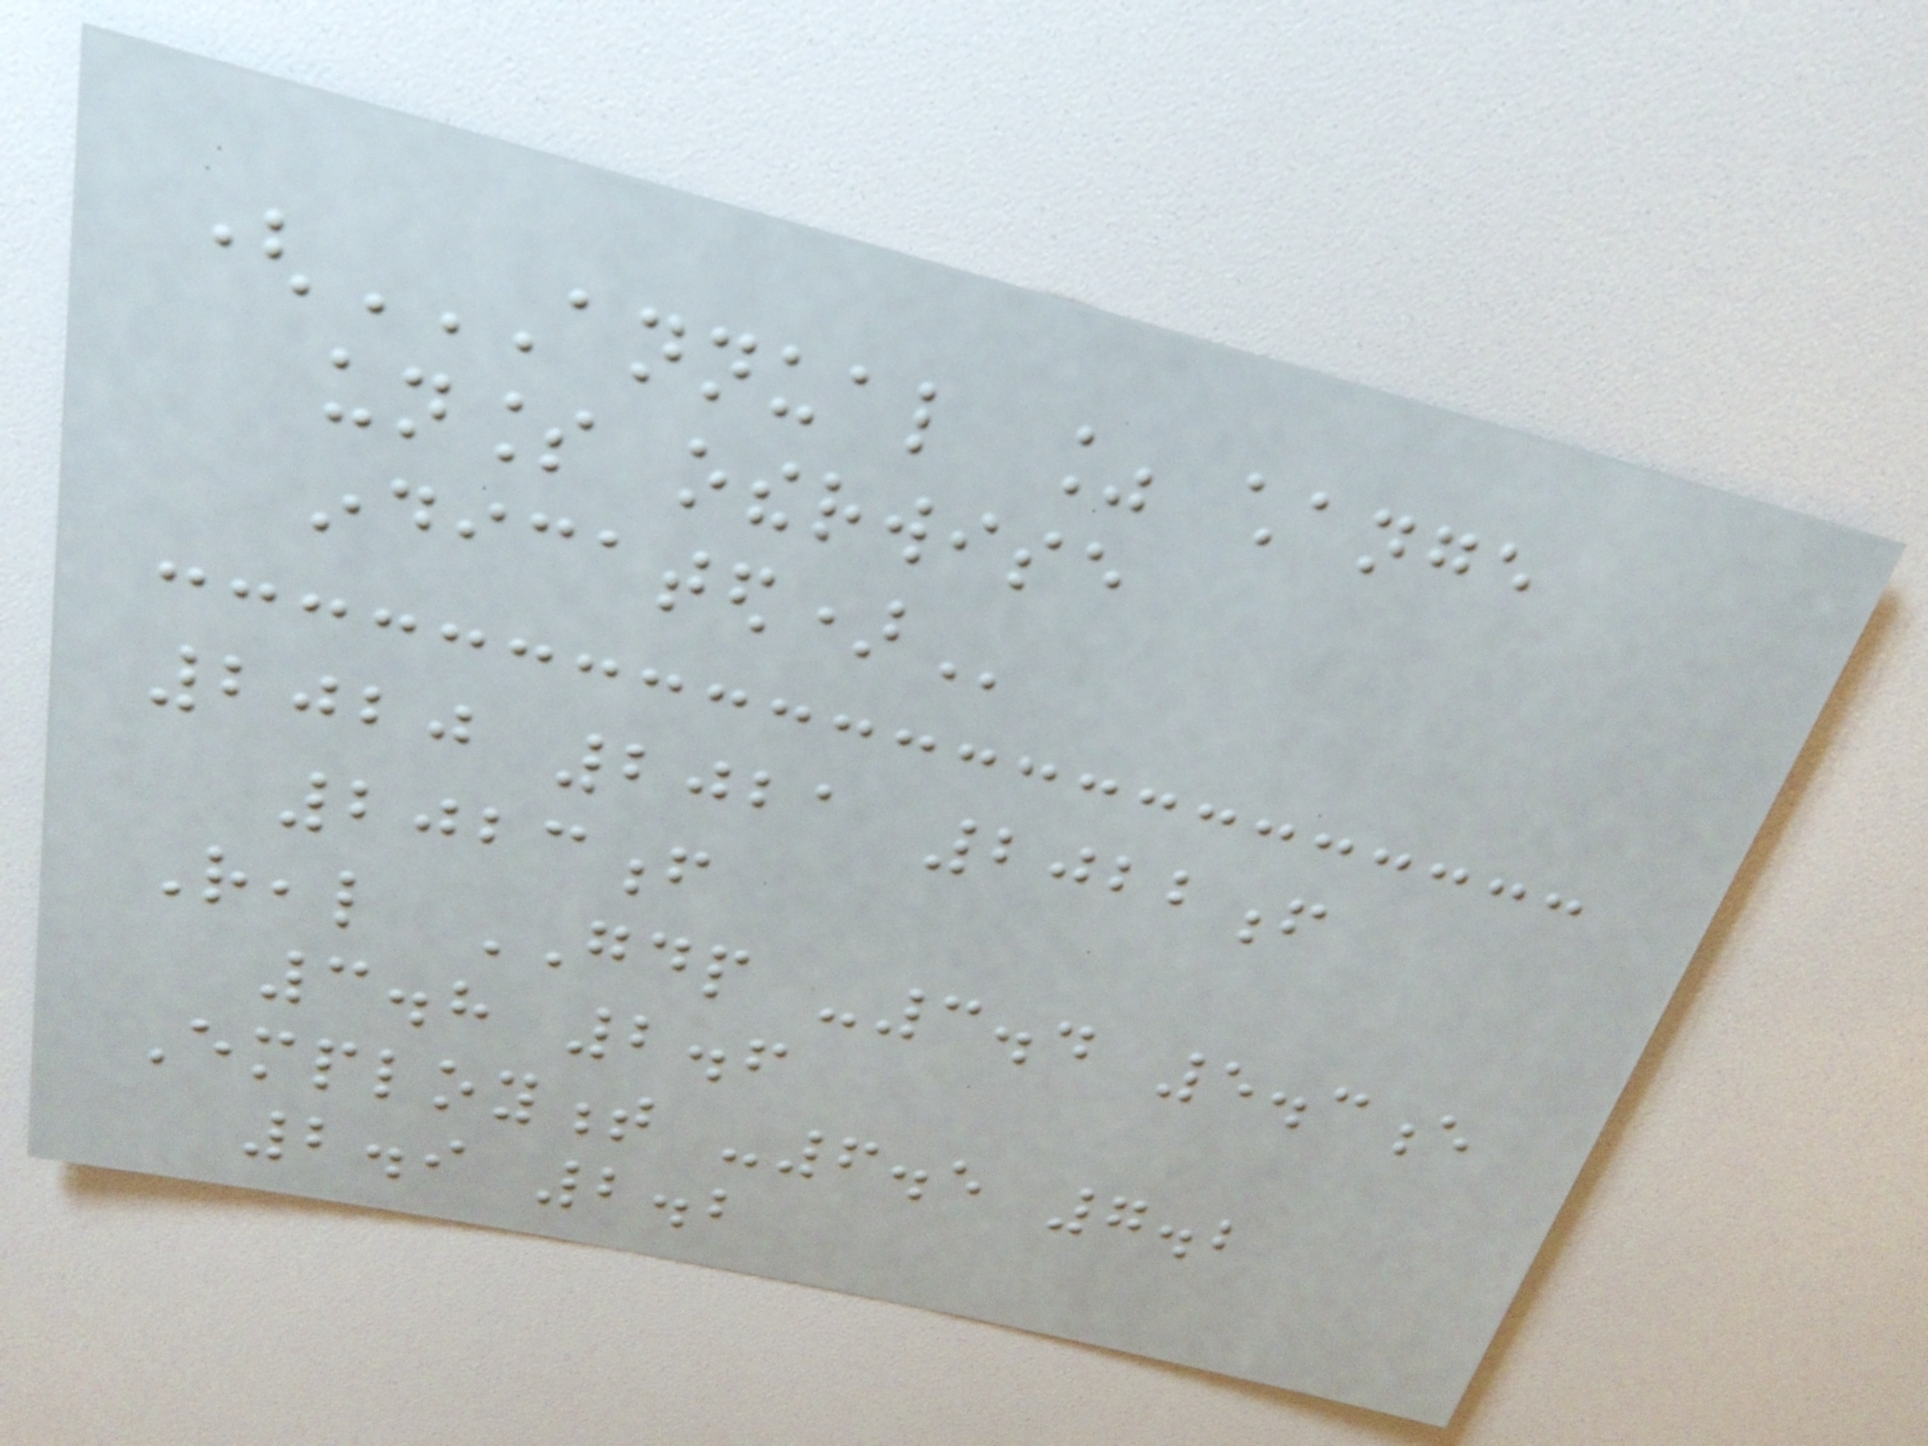(ANNUAL % CHANGE
UNLESS OTHERWISE
INDICATED)
2020 2021 2022f
2023f
Real GDP -3.4 5.3e
3.8 2.6
Employment -6.5 7.2
2.9 2.2
